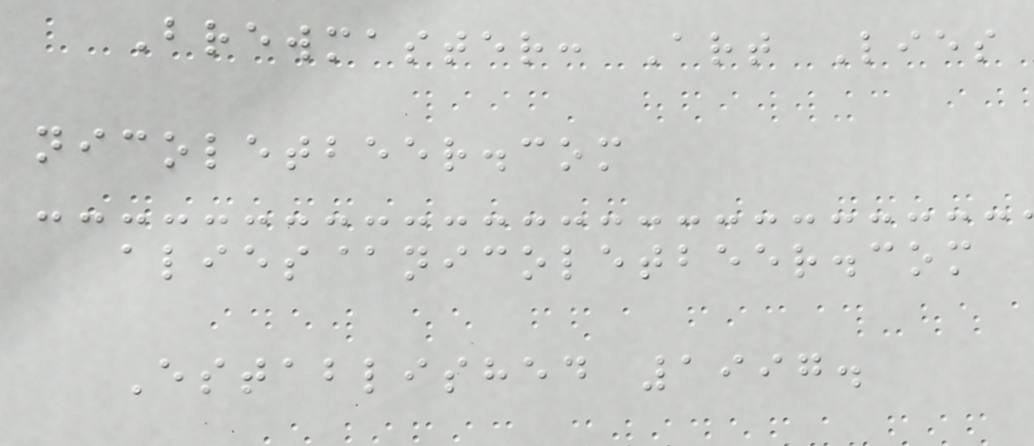Brewmaster: Art Lies
nicoletbeer.com
alies@nicoletbeer.com
Established 1997.
